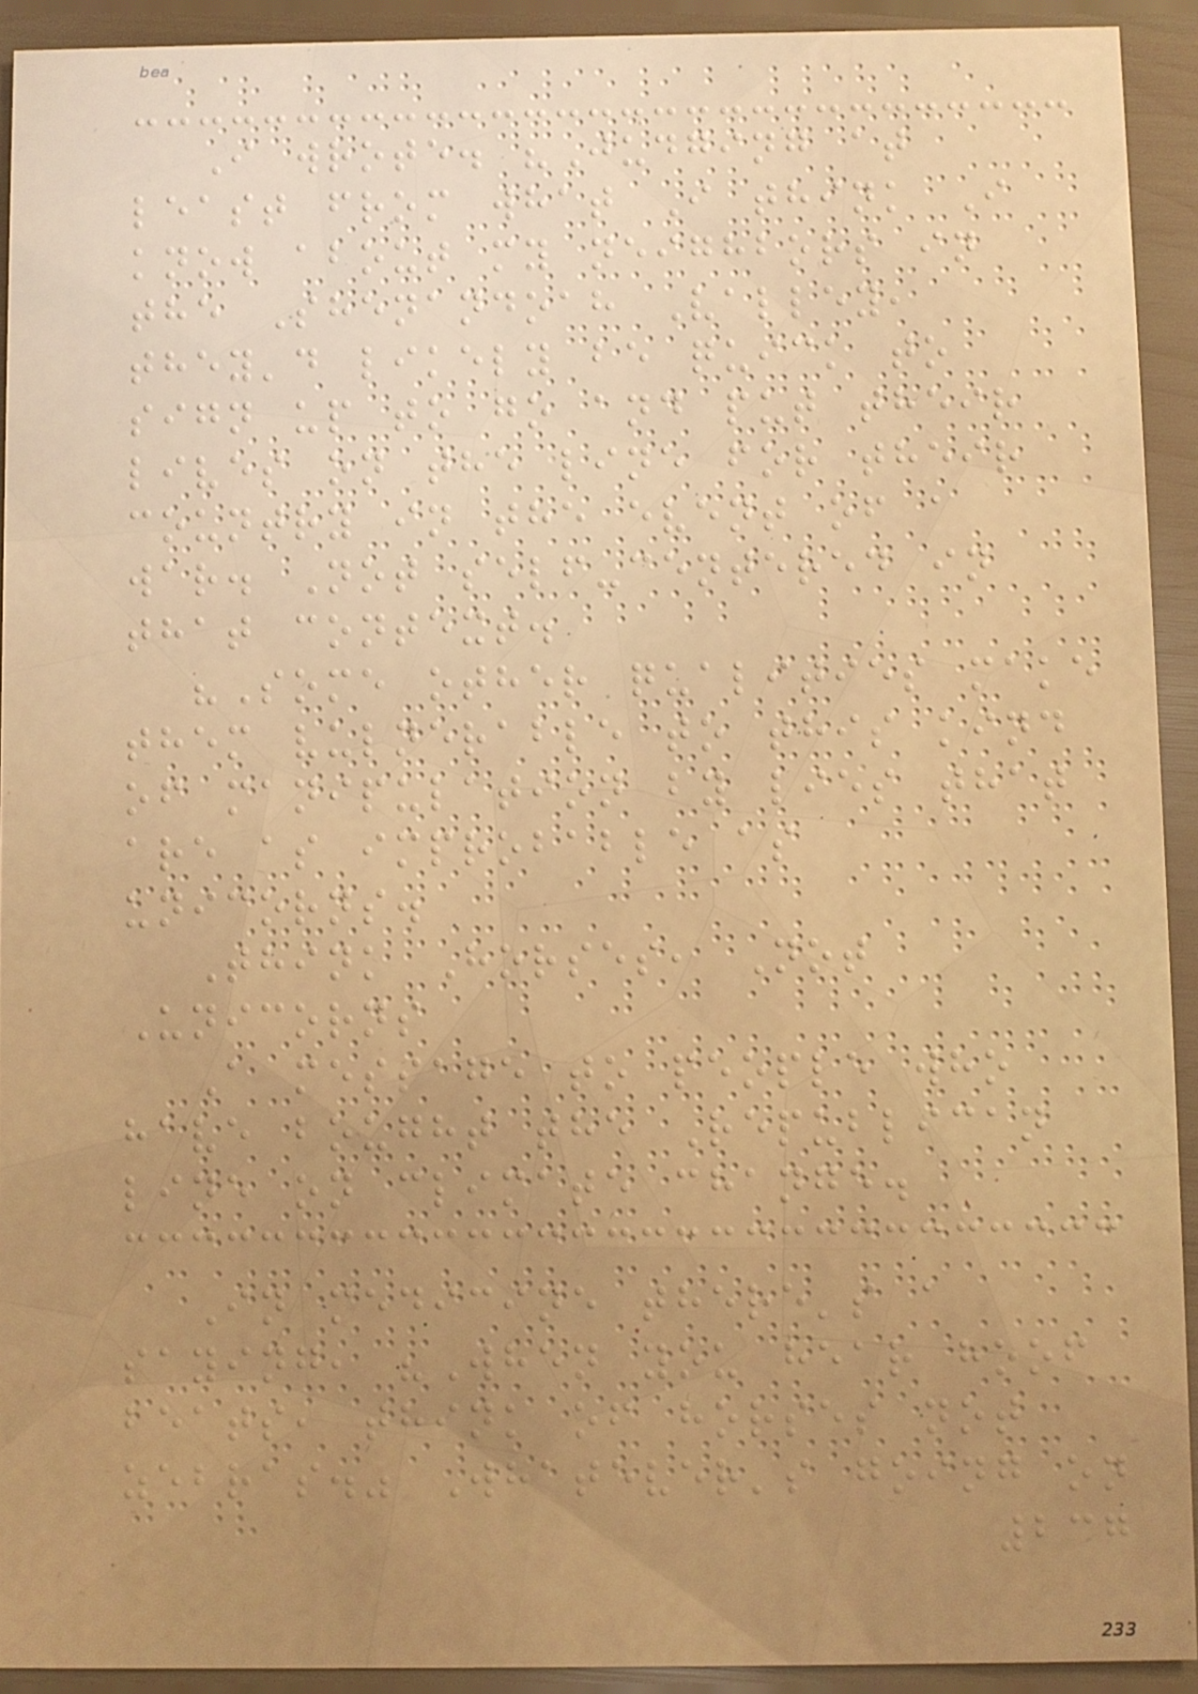I wrote. "Judging at
least from what I think I
know about my neighbors in
the Shenandoah Valley,
they'd likely be quick to
sign up to go and put their
lives on the line for their
country in the event of a
war. Not self-centered in
that context.
"Some other qualities make
them vulnerable to this kind
of manipulation by lies that
are as improbable as
unicorns.
Think Horses, Not
Unicorns
A message to people who
have bought the Republican
line on climate change.
In medicine there's a
saying, "When you hear hoof
beats, think of horses not
zebras." Whatever's going on
237
